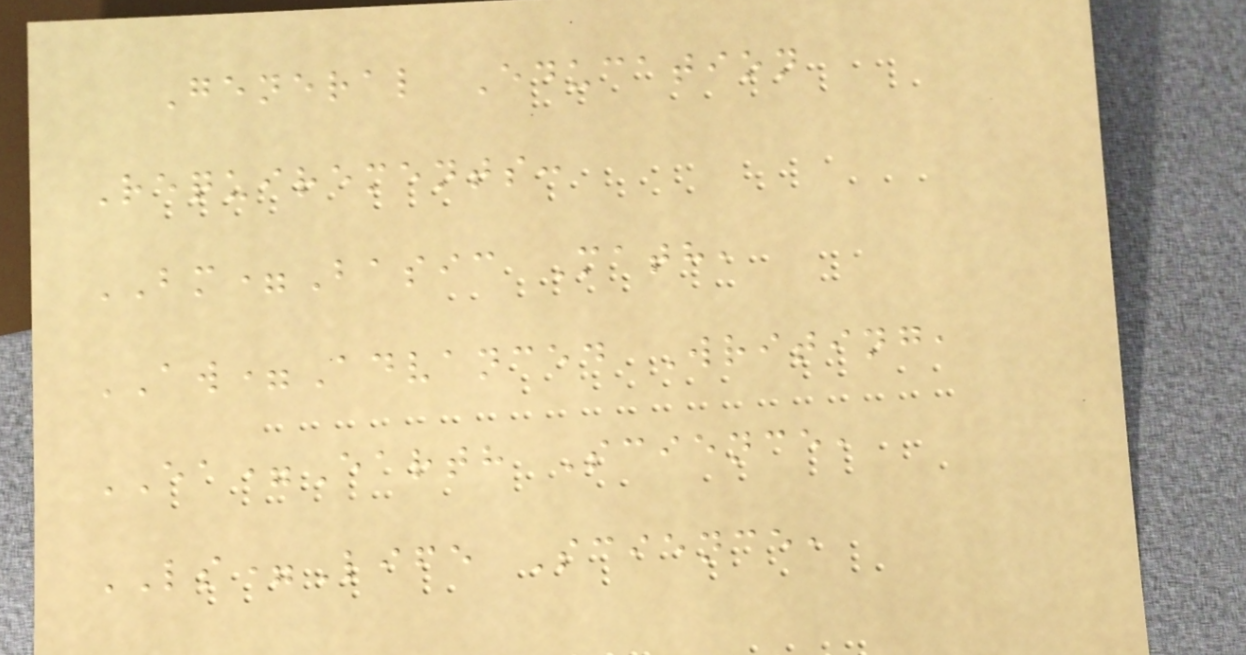General Education
Requirements:
BM=Basic Math,
AW=Advanced Writing,
EA=Earth Science,
LS=Life Science,
